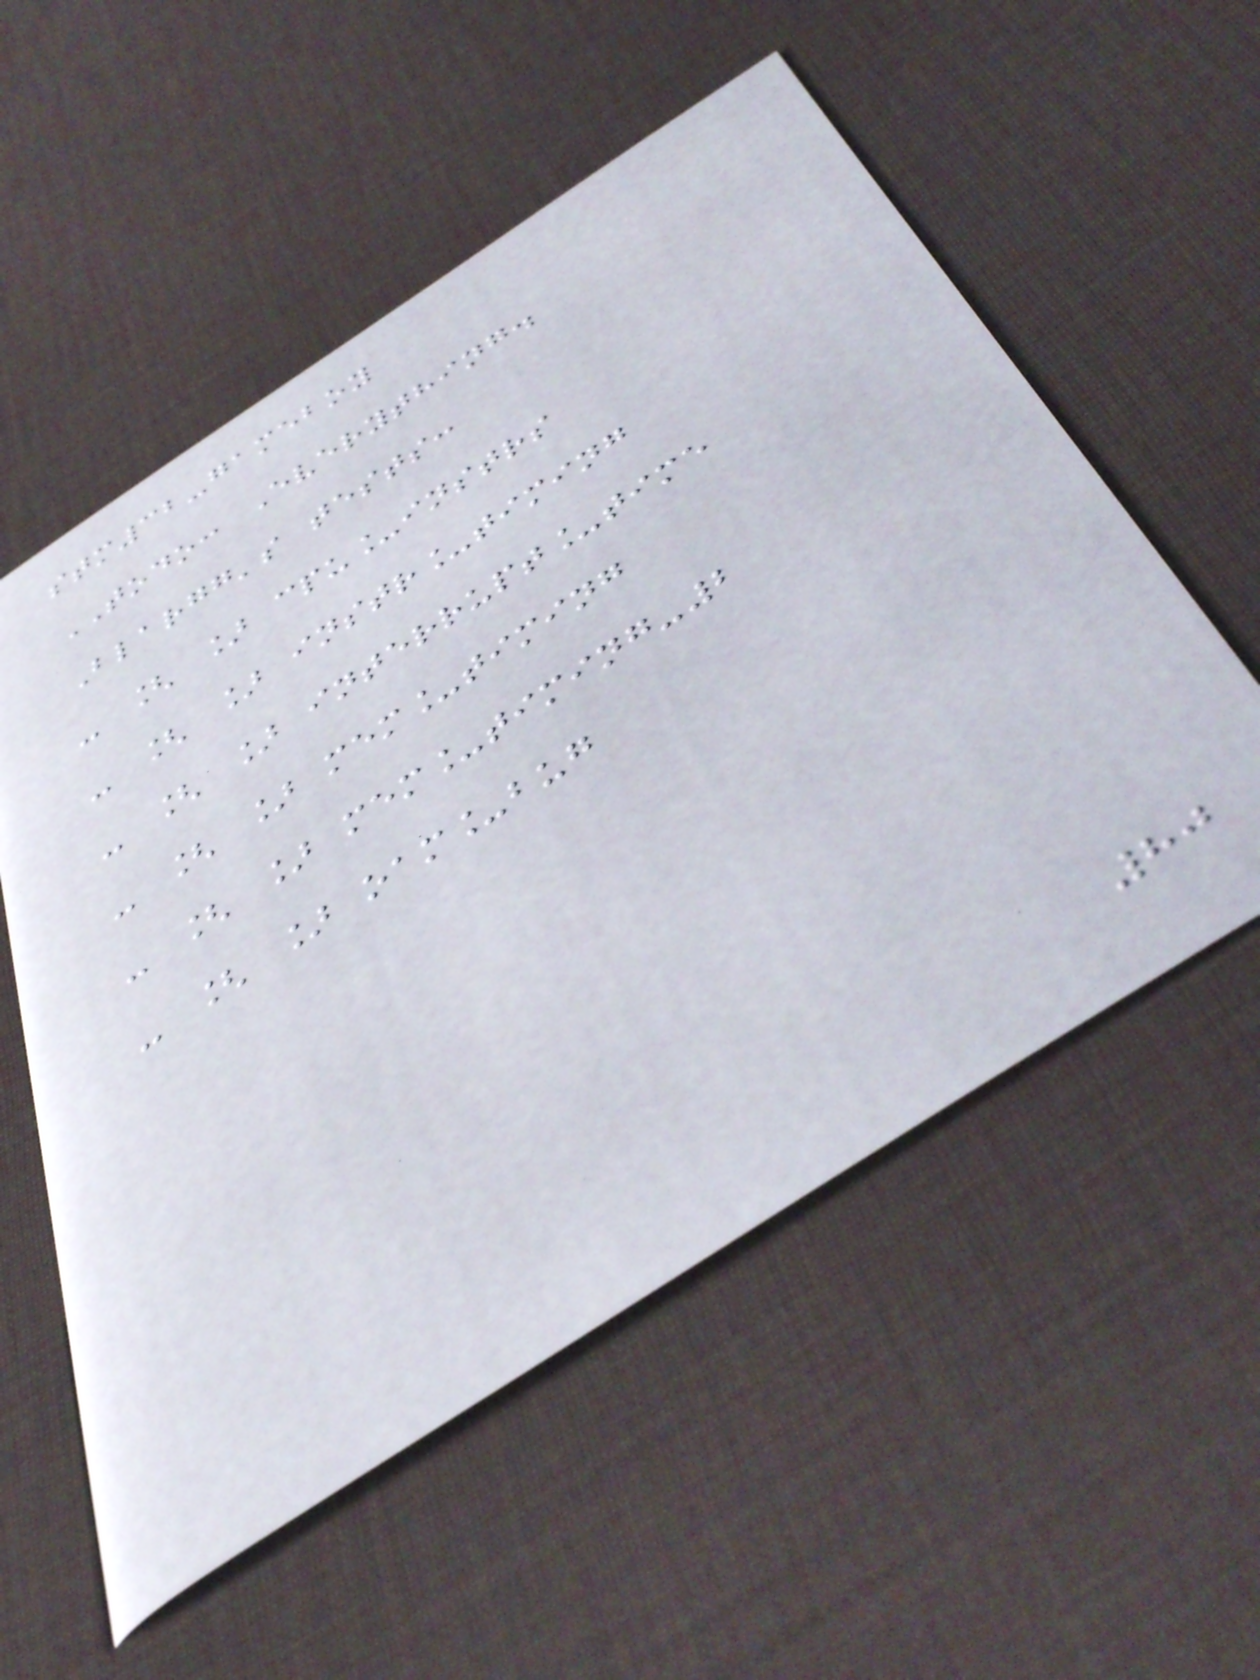stm32-gameboy
TODO: Everything.
Blargg's tests:
- [ ] cpu_instrs
- [ ] instr_timing
- [ ] interrupt_time
- [ ] mem_timing
- [ ] mem_timing-2
- [ ] oam_bug
80
